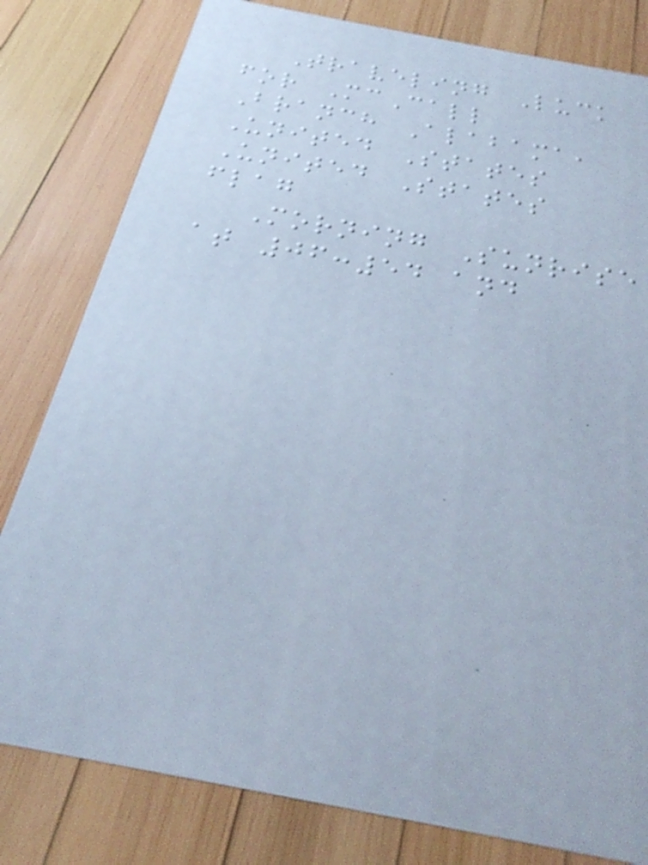Traveling Luck
for McCall
Branch Alabama,
United States
United States
flag
Morning Sunrise
at 06:54 and
